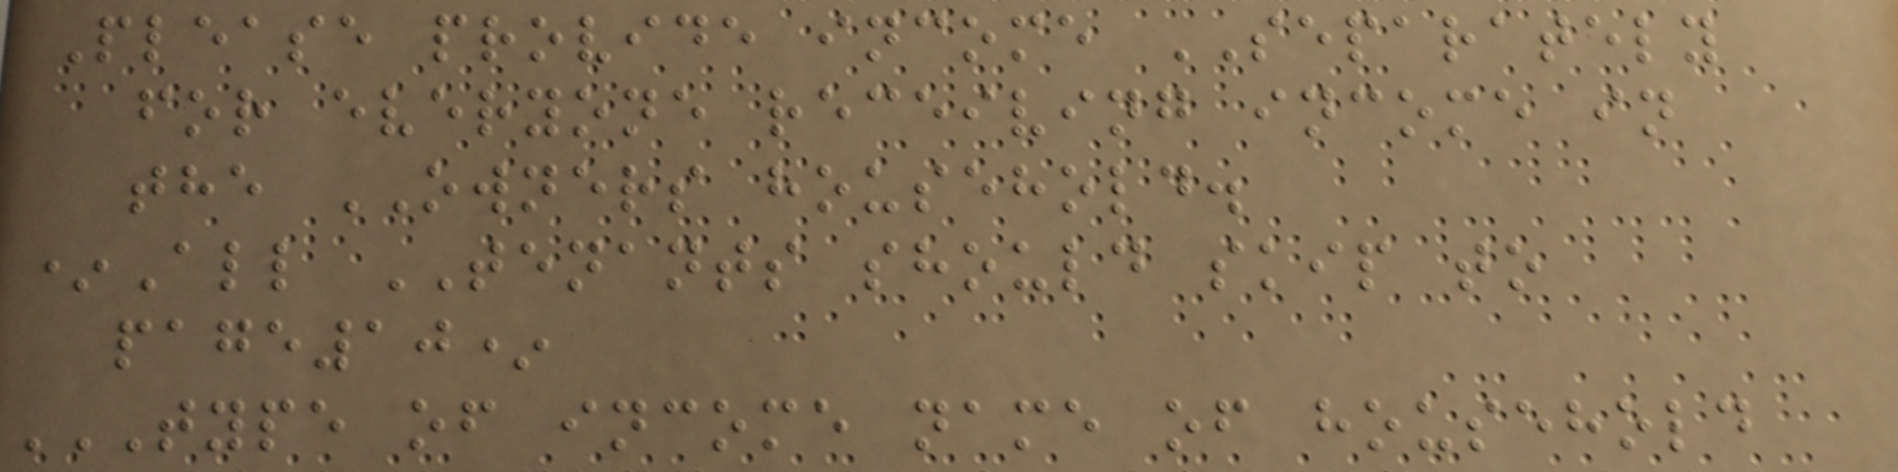Please provide income SEPARATELY
for everyone receiving income in
the OWNERS household.
*All TENANTS should skip to
page10*
TYPE OF INCOME NAME OF HOUSEHOLD
